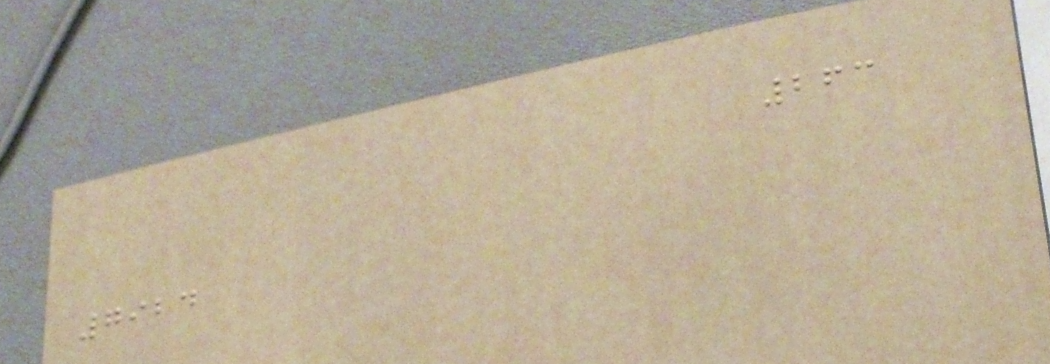263
7924
